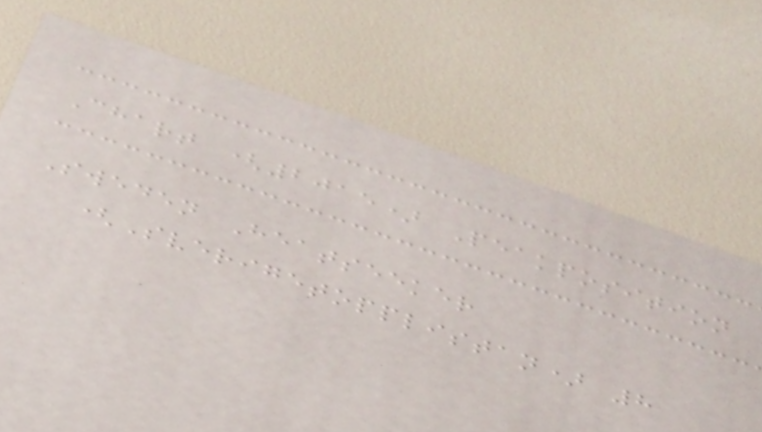Chart (2015) Peakposition
Sweden Heatseeker
(Sverigetopplistan) 8
